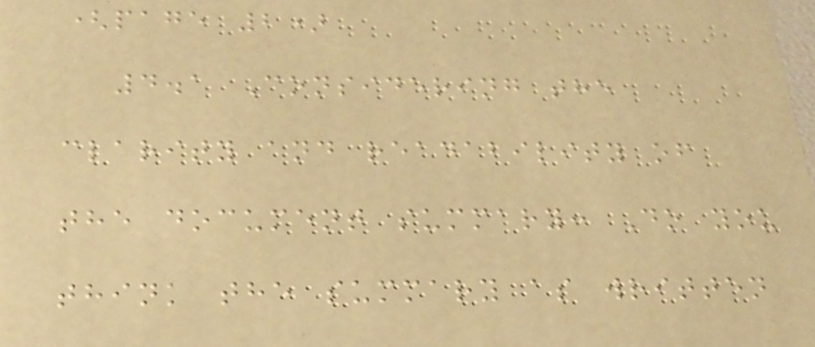(page 2)
4.1 Considering the
clarity and readability of
the document summary: Do you
think the summary as written
